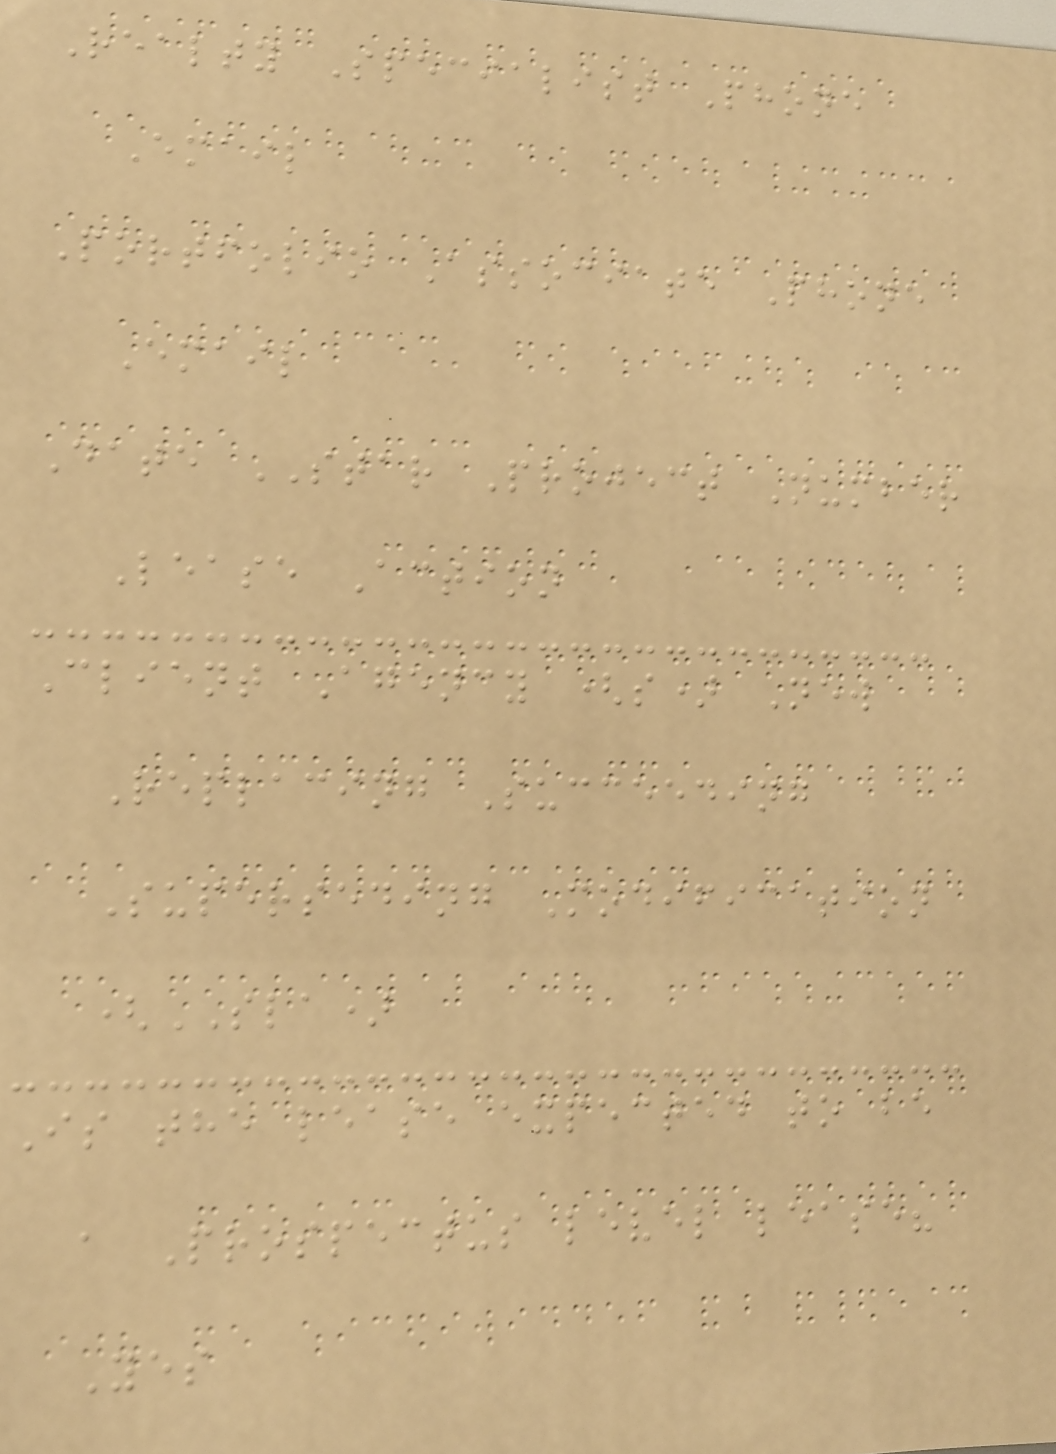Realty Specialist Phone
Email
Portfolio Associate Phone
Email
Date STAR Project Number
Lease Action
Client Agency (s) New
Replacing Succeeding
Superseding Modification
(SLA)
Is the lease expected to be
a Prospectus level lease?
Yes
